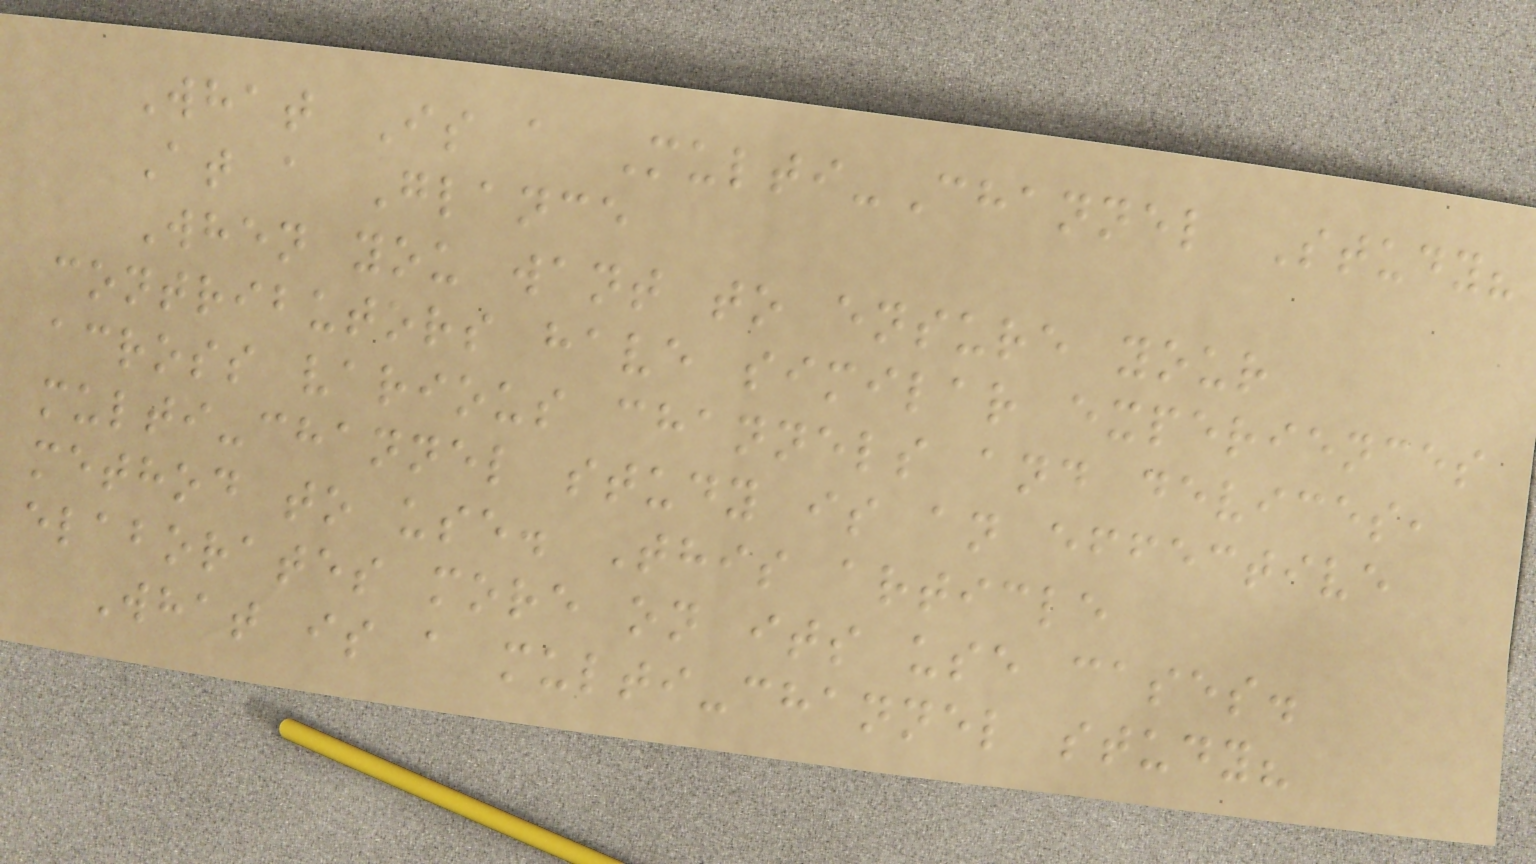What Is a Multi-Channel Study?
At a Glance
When you want to ensure your
contributors have similar experiences
across various channels and devices,
multi-channel study is an effective
method to use. This article
elaborates more on its use cases.
What is a multi-channel study?
